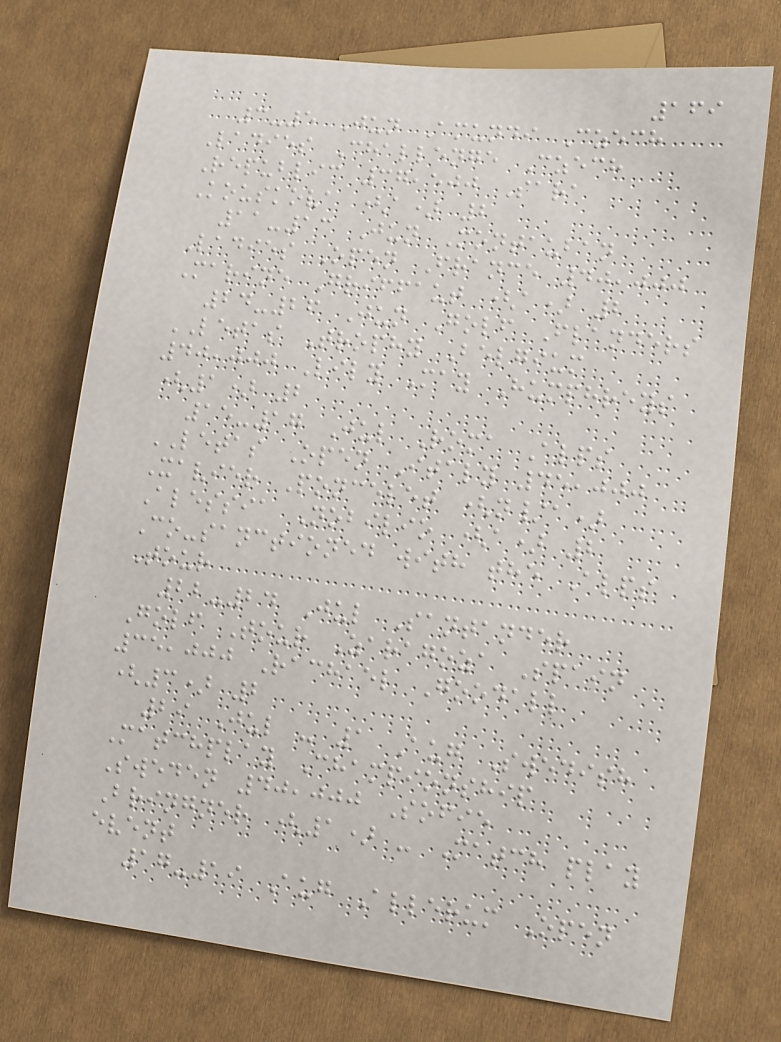169
3-5 Jun Amundi Czech
Ladies Challenge Czech
Republic 37,500 Sara
Kouskova (a) 2
11-13 Jun Montauban
Ladies Open France 40,000
Marine Griffaut (a) 2
24-26 Jun Golf Flanders
LETAS Trophy Belgium
40,000 Lily May Humphreys
(1) 2
15-17 Jul Roma Alps
LETAS Open Italy 45,000
Xavier Poncelet (n/a)
Alessia Nobilio (a) 2
Co-sanctioned with the Alps
Tour
22-24 Jul Santander
Golf Tour Zaragoza Spain
35,000 Rachael Goodall
(3) 2
29 Jul - 1 Aug Swedish
Matchplay Championship
Sweden 40,000 Sofie
Bringner (1) - Match play
event
17-19 Aug Allerum Open
